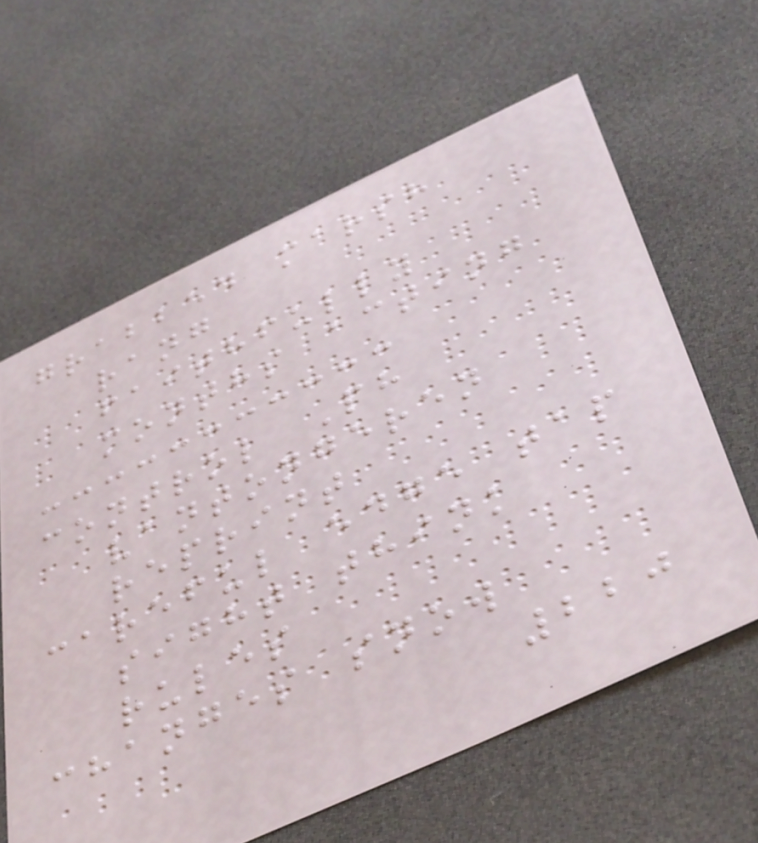grabbed marsh
rang
faithfully
months acting
control Ph
vantongeren
reprint
careful edge tap
sight think
rules
changes snow
220
